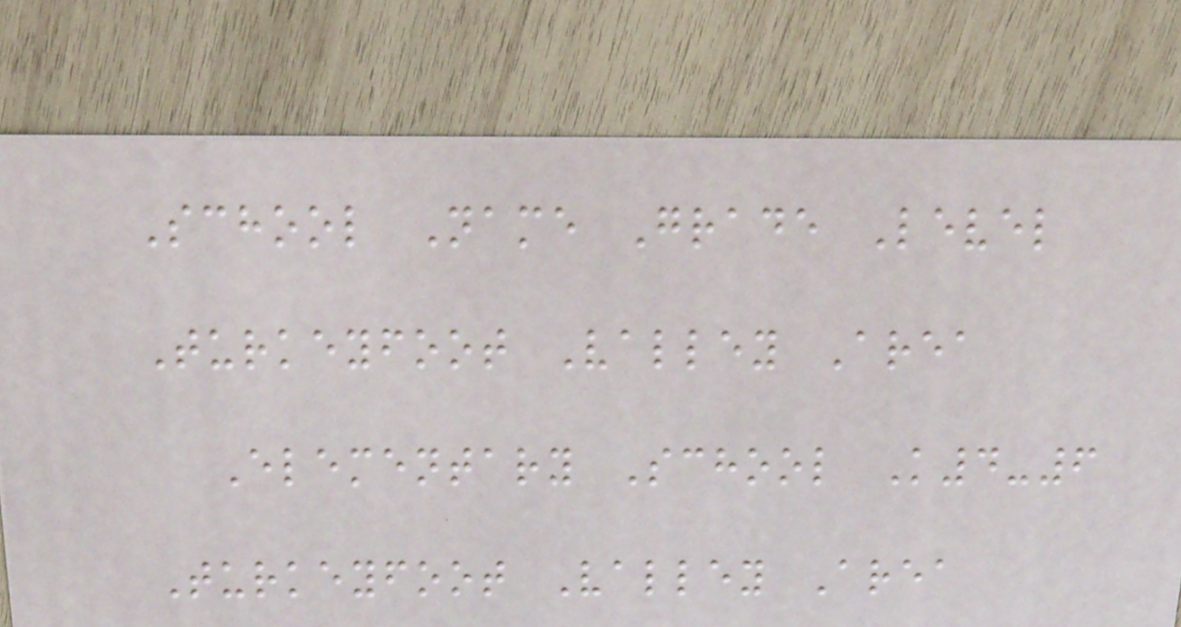School Name Grade Level
Turkeyfoot Valley Area
Elementary School K4-6
Turkeyfoot Valley Area
